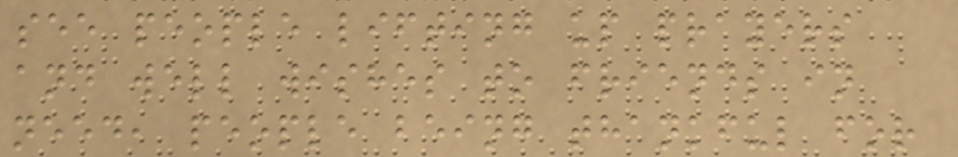see people lifting up prayers
and well wishes to friends in
need, people being thankful for
